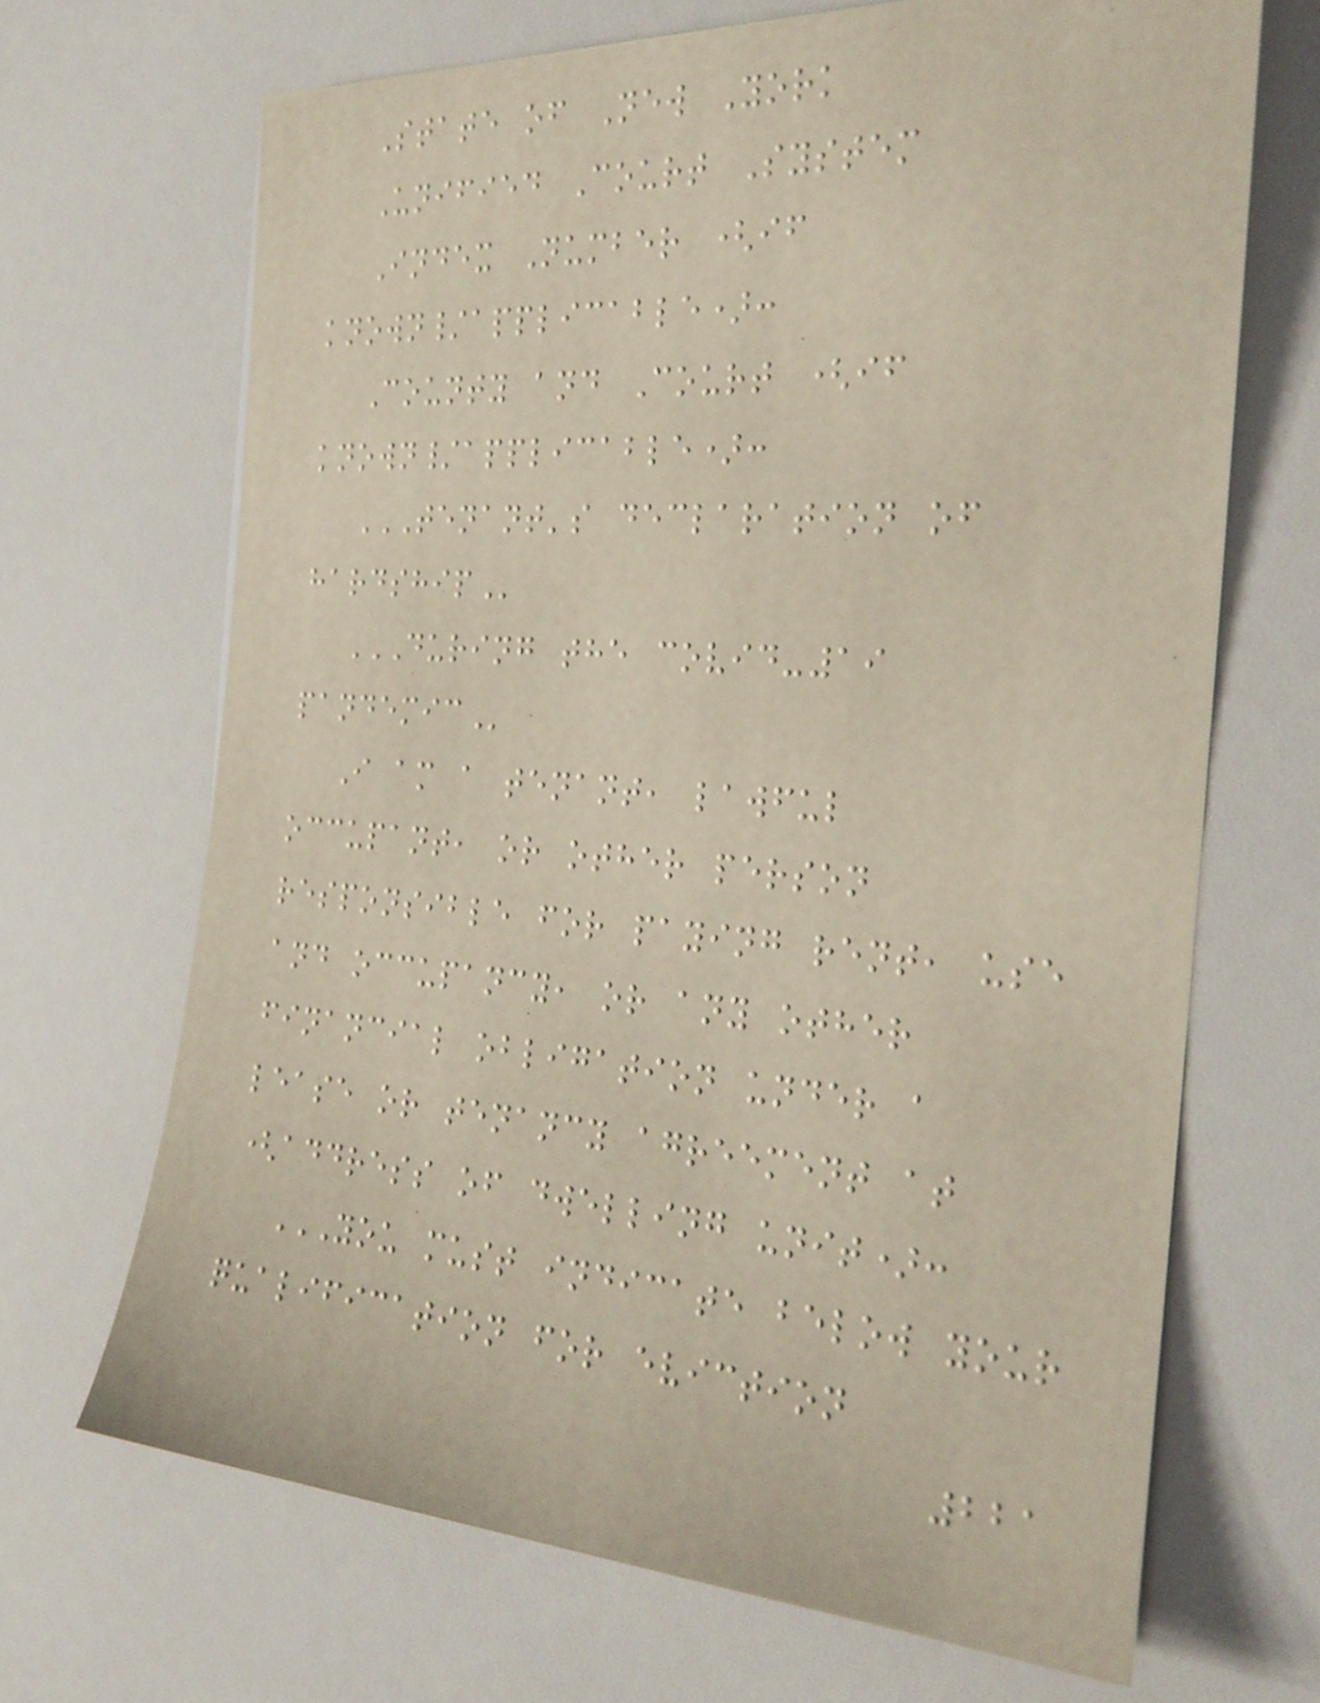State of New York
Unified Court System
Index Number (if
known/applicable):
County and Court (if
known/applicable):
TENANT'S DECLARATION OF
HARDSHIP
DURING THE COVID-19
PANDEMIC
I am a tenant, lawful
occupant, or other person
responsible for paying rent, use
and occupancy, or any other
financial obligation under a
lease or tenancy agreement at
(address of dwelling unit):
YOU MUST INDICATE BELOW YOUR
QUALIFICATION FOR EVICTION
221
